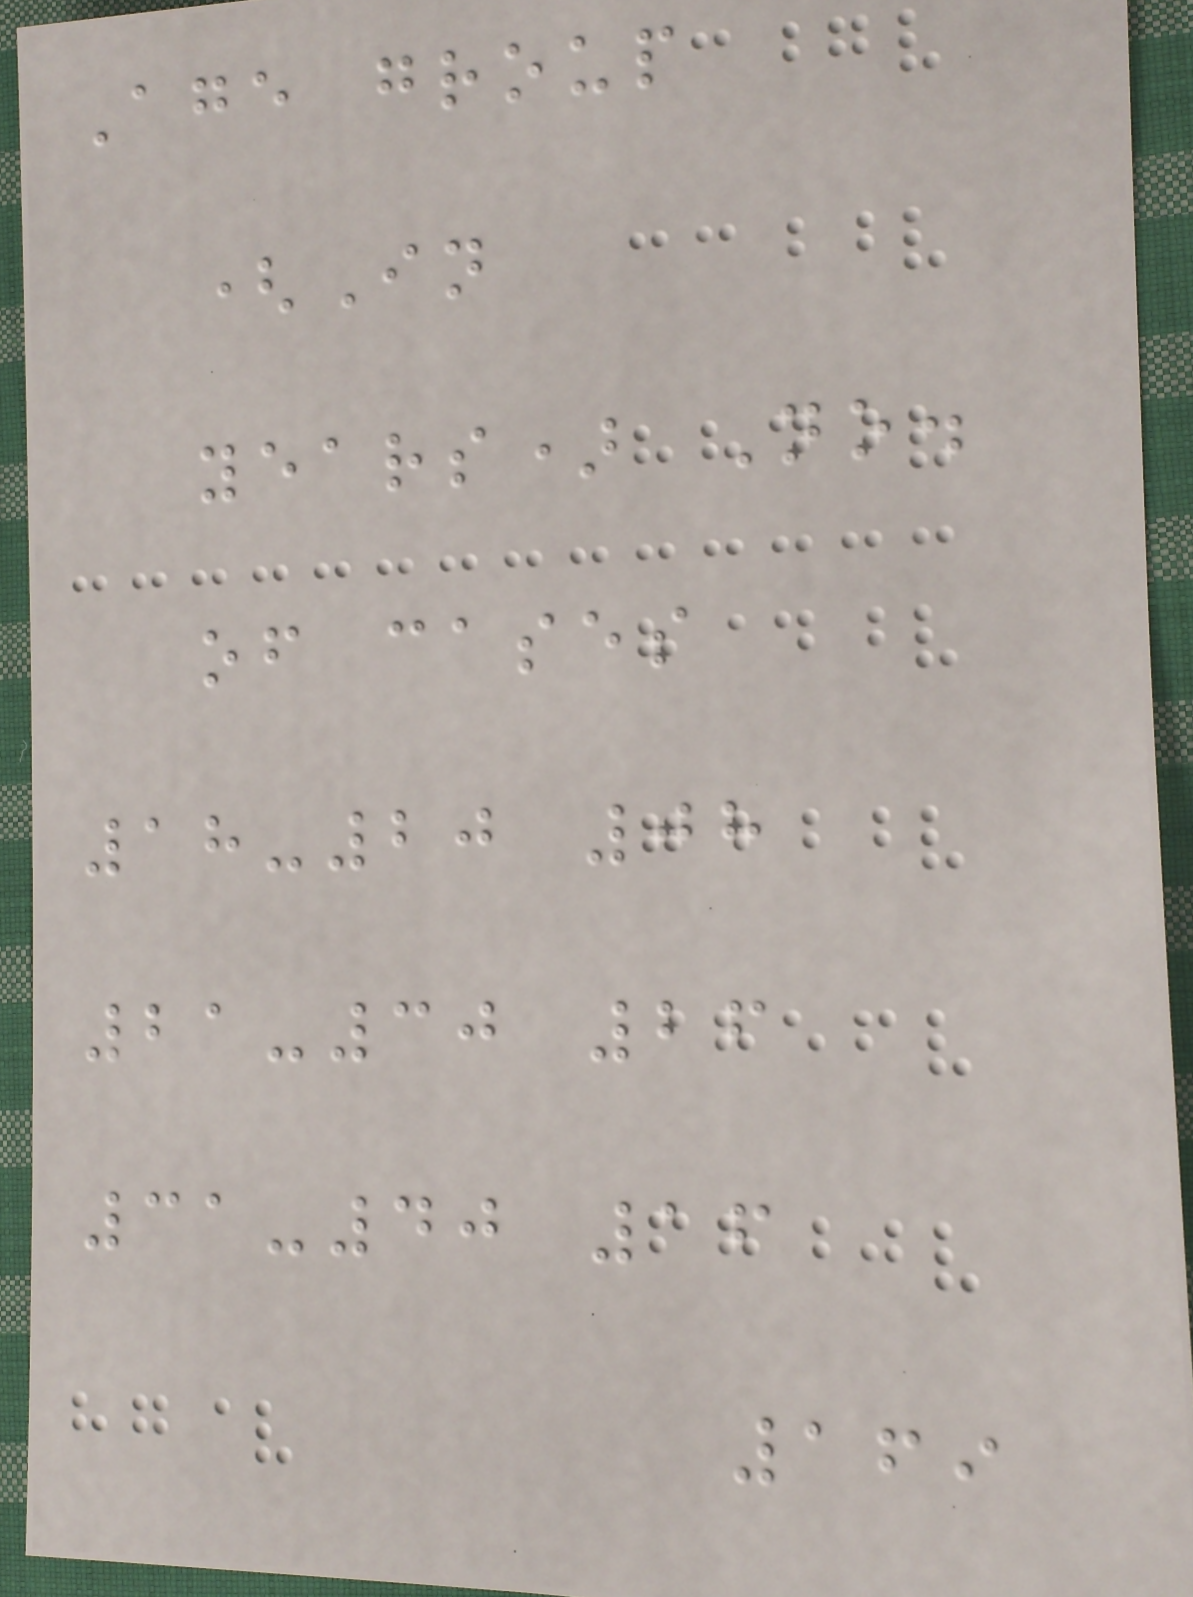Age group
(In
years) No.
of cases
18-20 08
21-30 26
31-40 16
169
